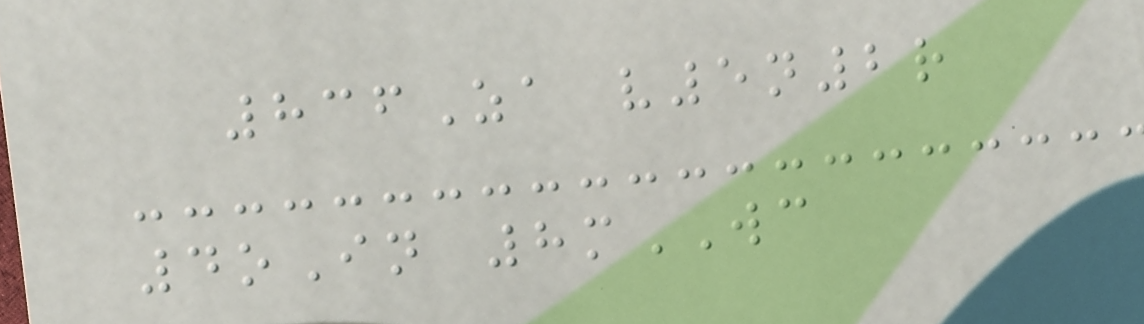836Za v5n2r
4oIn 8mWC
